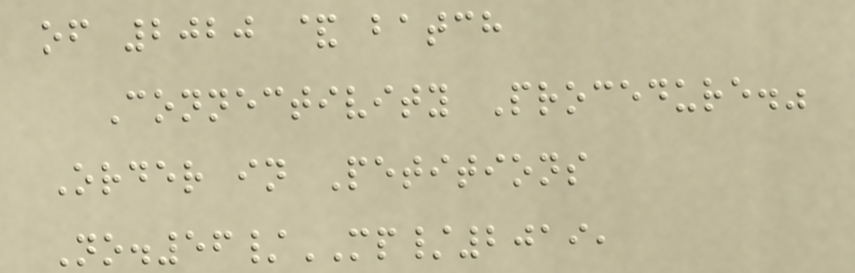of 2020 & batch
Connectivity Procedure."
Order in Petitions
No.56/MP/2019,
